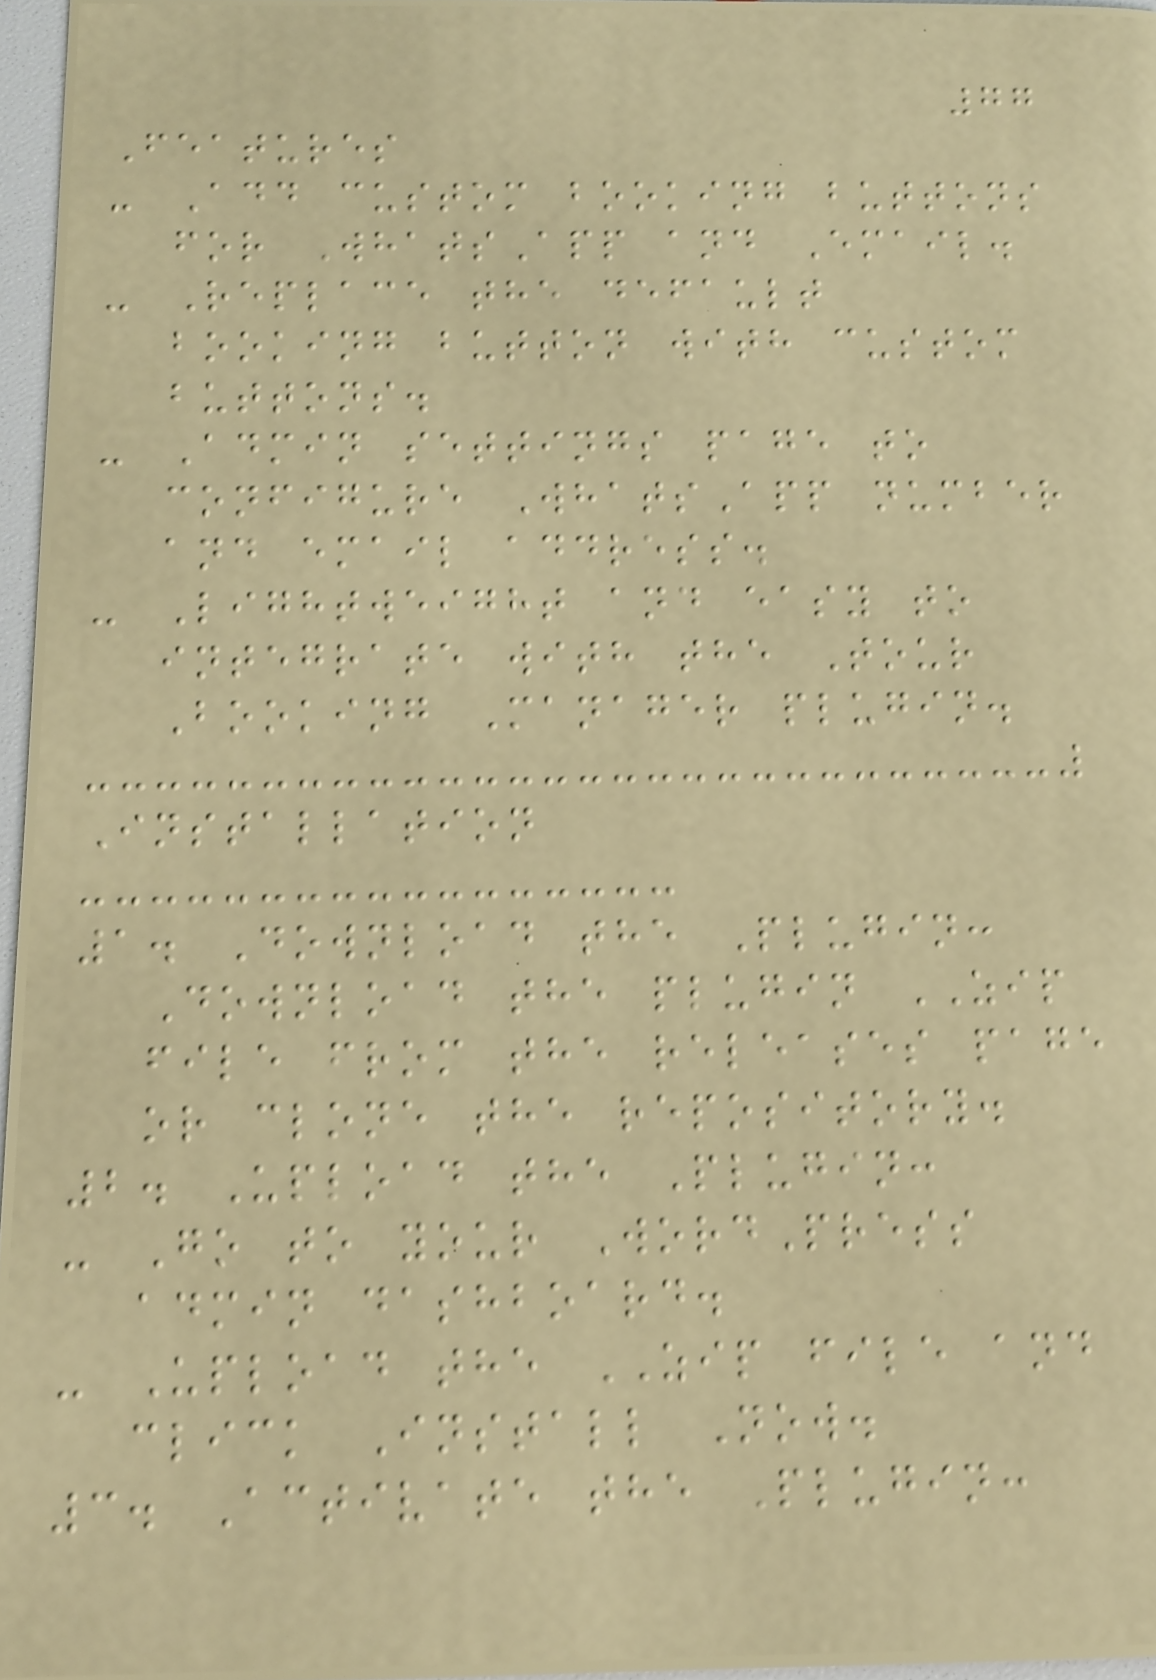77
Features
- Add custom booking buttons
for WhatsApp and Email.
- Replace the default
booking button with custom
buttons.
- Admin settings page to
configure WhatsApp number
and email address.
- Lightweight and easy to
integrate with the Tour
Booking Manager plugin.
Installation
1. Download the Plugin:
Download the plugin ZIP
file from the releases page
or clone the repository.
2. Upload the Plugin:
- Go to your WordPress
admin dashboard.
- Upload the ZIP file and
click Install Now.
3. Activate the Plugin:
